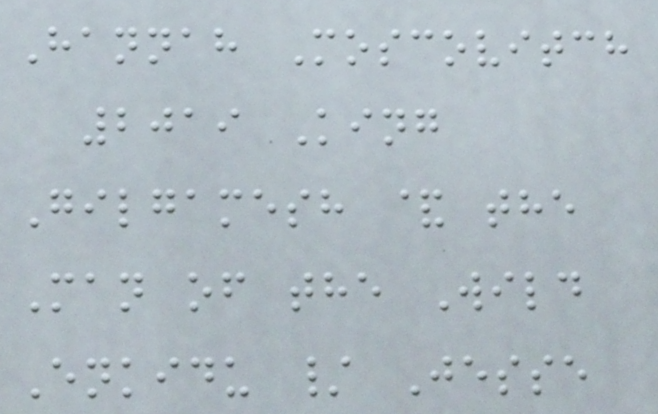Hannah Moscovitch
2019 King
Gilgamesh & the
Man of the Wild
Enkidu / Jesse
